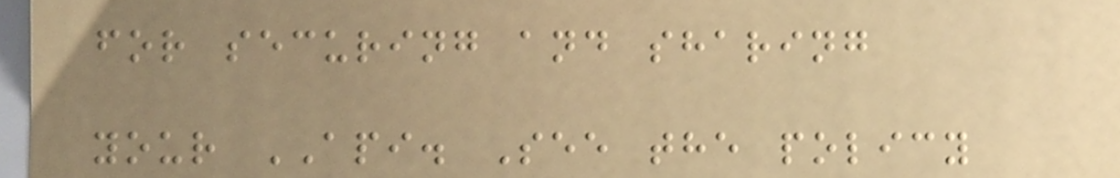for securing and sharing
your API. See the policy
